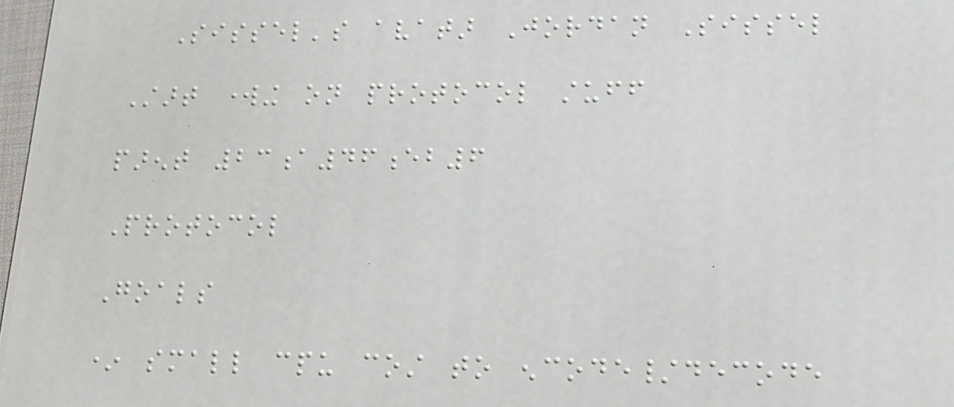Sissel's avatar Jordan Sissel
Start working on protocol stuff
parent 23a46eb6
Protocol
Goals
* small cpu cost to encode/decode
